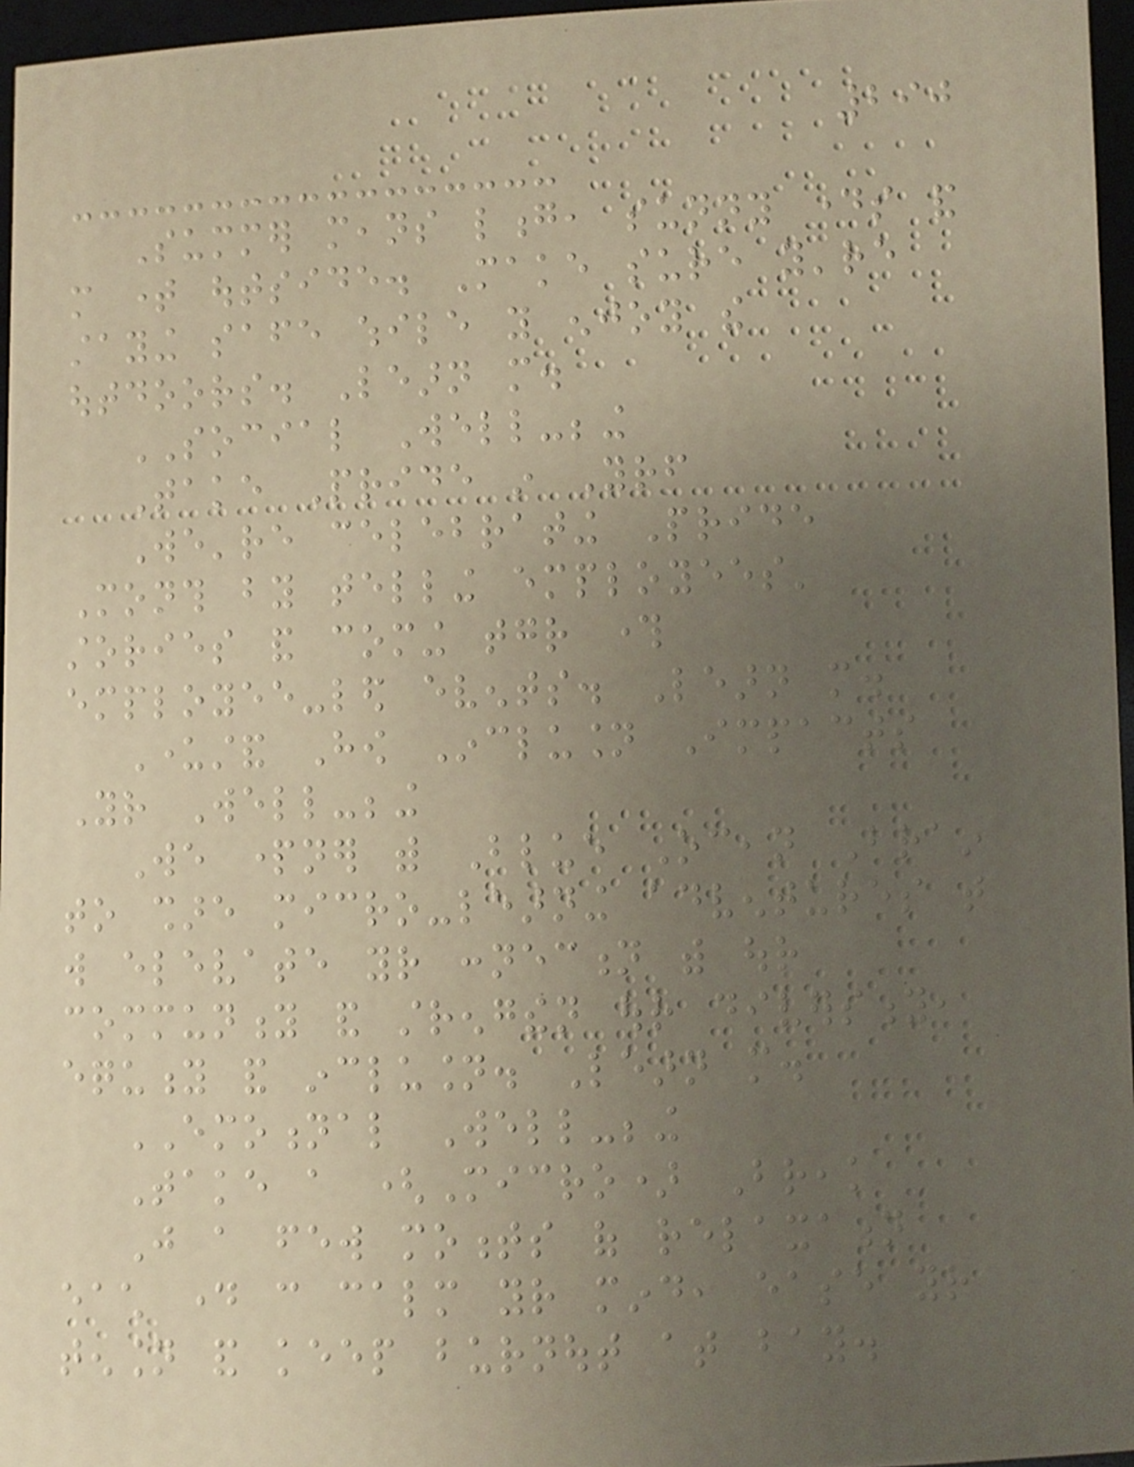290
Summer means long, sunny days and
more time outside. Make sure you're
staying safe while you enjoy the
outdoors. Learn more.
SOCIAL Well-being
Take Pride in Yourself
We're celebrating Pride
Month by telling employees'
stories and coming together through
employee-led events. Learn more.
Understand How Inclusion Impacts
Your Well-being
We partner with Blue Ocean Brain
to share micro-learning adventures that
will elevate your connection with our
community and strengthen our diversity,
equity and inclusion. Learn more.
EMOTIONAL Well-being
Take a (Micro) Break
Just a few moments of relaxation
each day can calm your mind, ease your
tension and keep burnout at bay.
